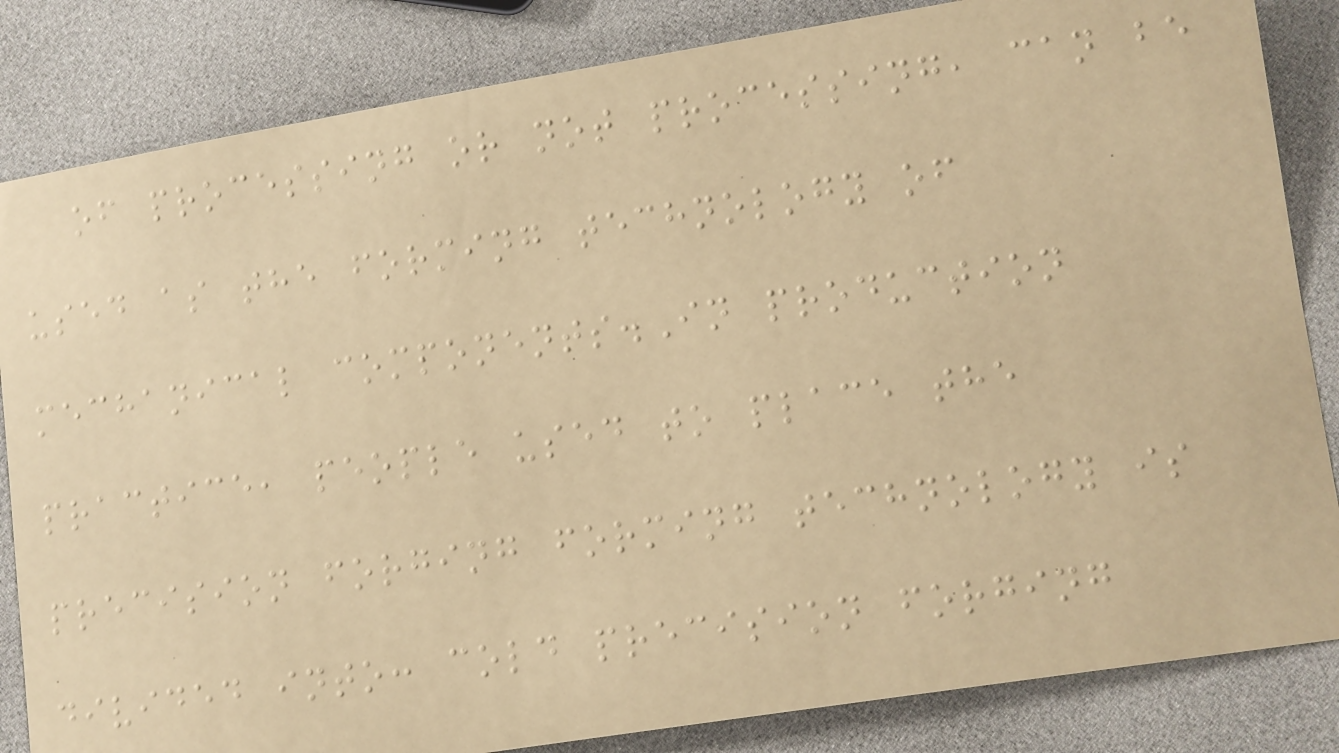of processing or not processing, can be
used as the forming technology of
mechanical components.In production
practice, people used to place the
precision forging forming technology is
divided into: cold precision forging
